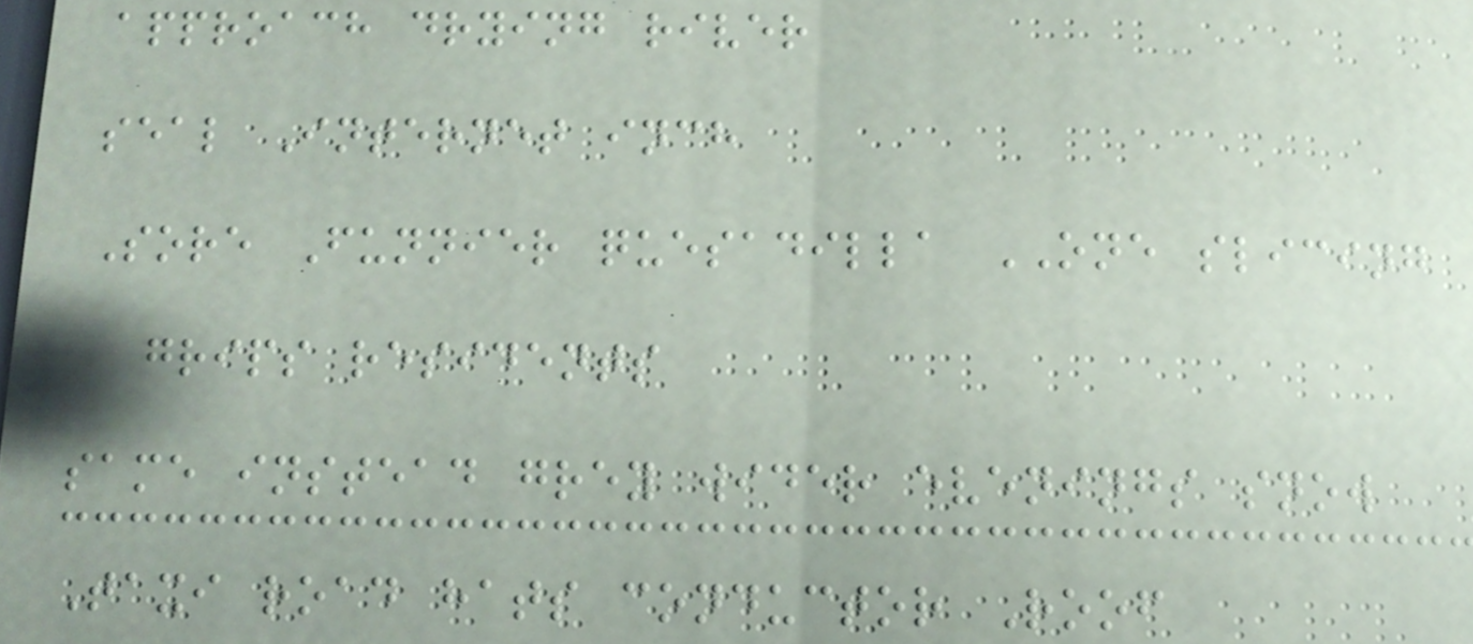approach drying river
seal Internet inch
Sore Funnier quesadilla ONE slicing
grips residents
same instead grey wider evenings snow
Taxi road hats conductor Roof
